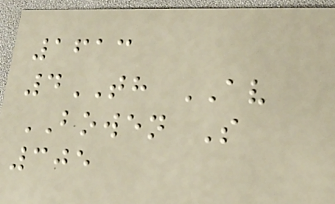1613
4TH AV
BOWEN S
305
